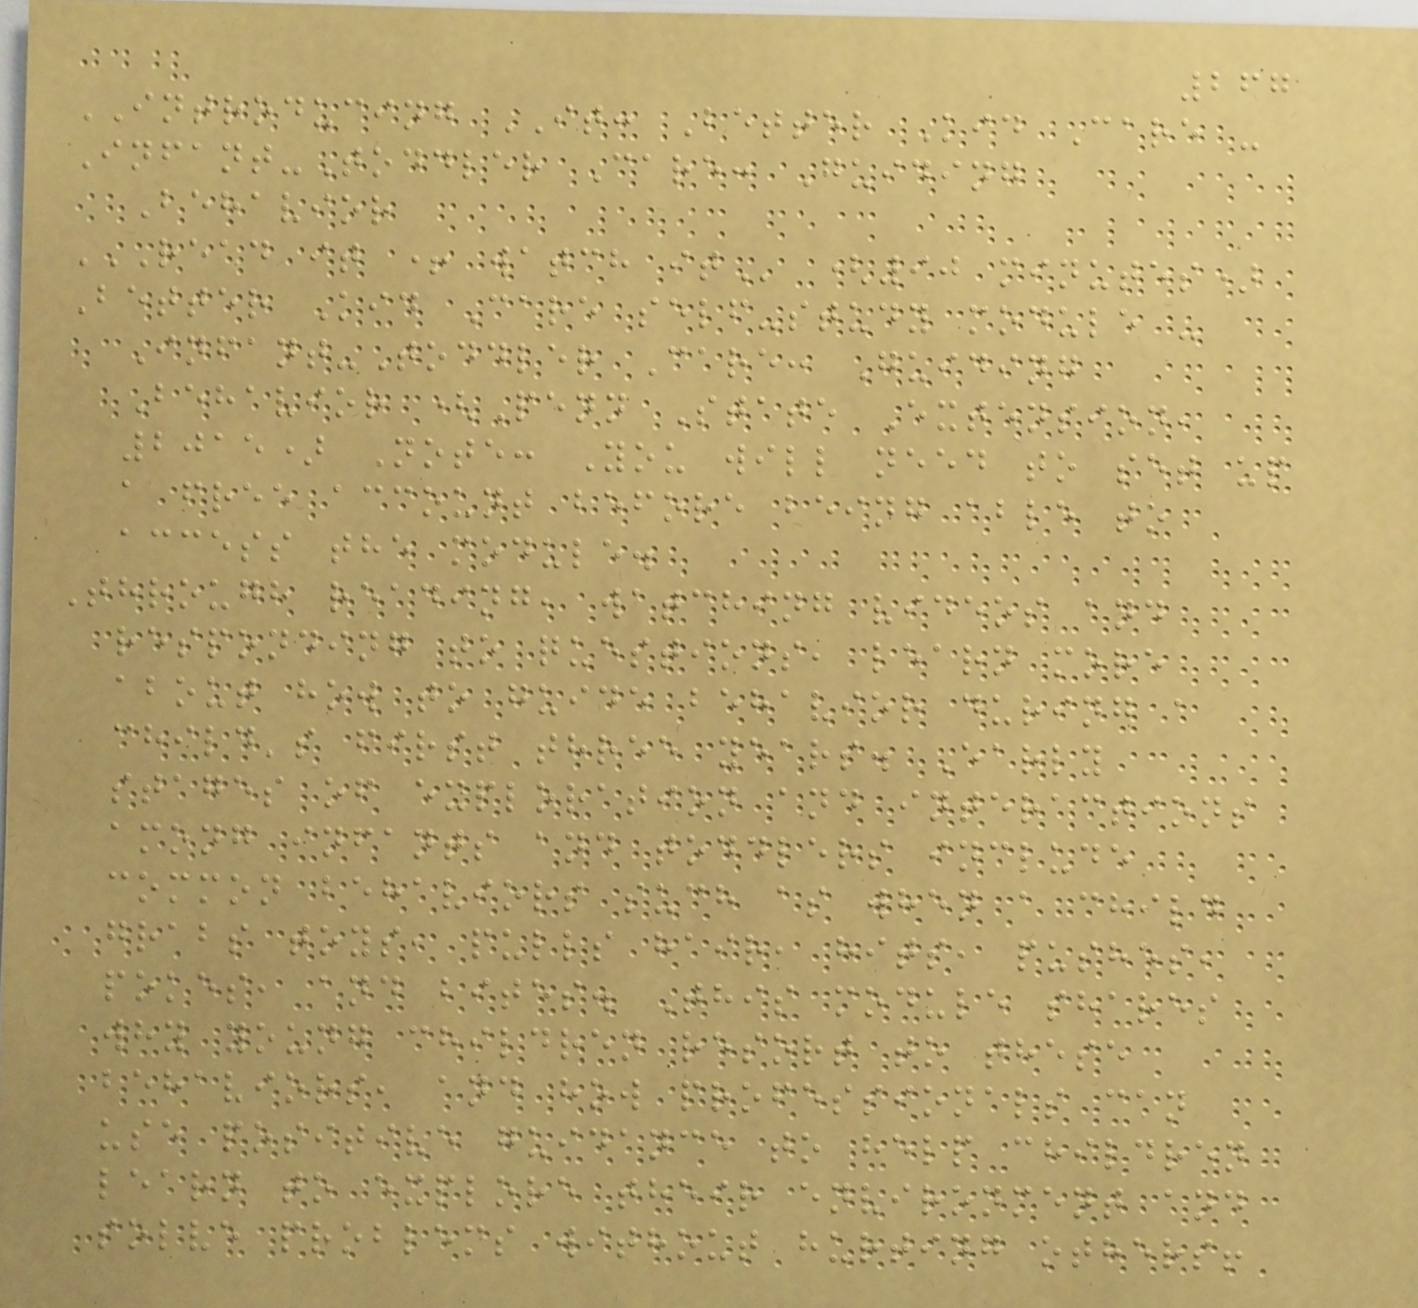267
INTRODUCING IT: Better Kid Care -
Infant-Toddler Care: Guiding
Behavior
READ IT + WATCH IT (90 minutes)
Better Kid Care self-study module -
Infant-Toddler Care: Guiding
Behavior (Penn State Extension,
2015) Note: You will need to set up
a free account before being able to
access the module.
Through reading, watching videos and
responding to questions, learn more
about how to guide behavior during a
child's first three years. Early
stages of exploration and interactions
among infants and toddlers include
common behaviors such as when a child
grabs toys, pulls hair, hits, pushes,
pokes, and bites. This module shares
why young children resort to these
behaviors, and how professionals can
use positive guidance to help children
learn to explore their environment and
solve problems without hurting others!
